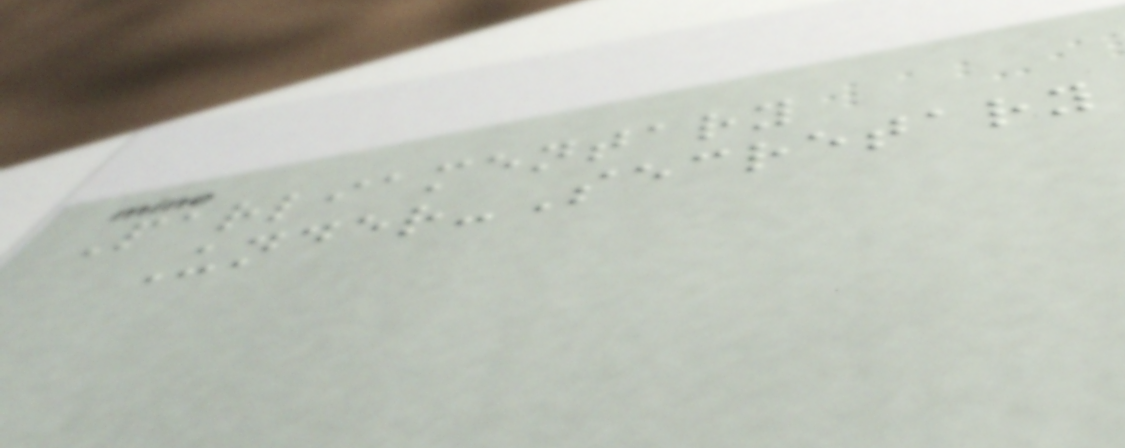Parliamentary
Under-Secretary
